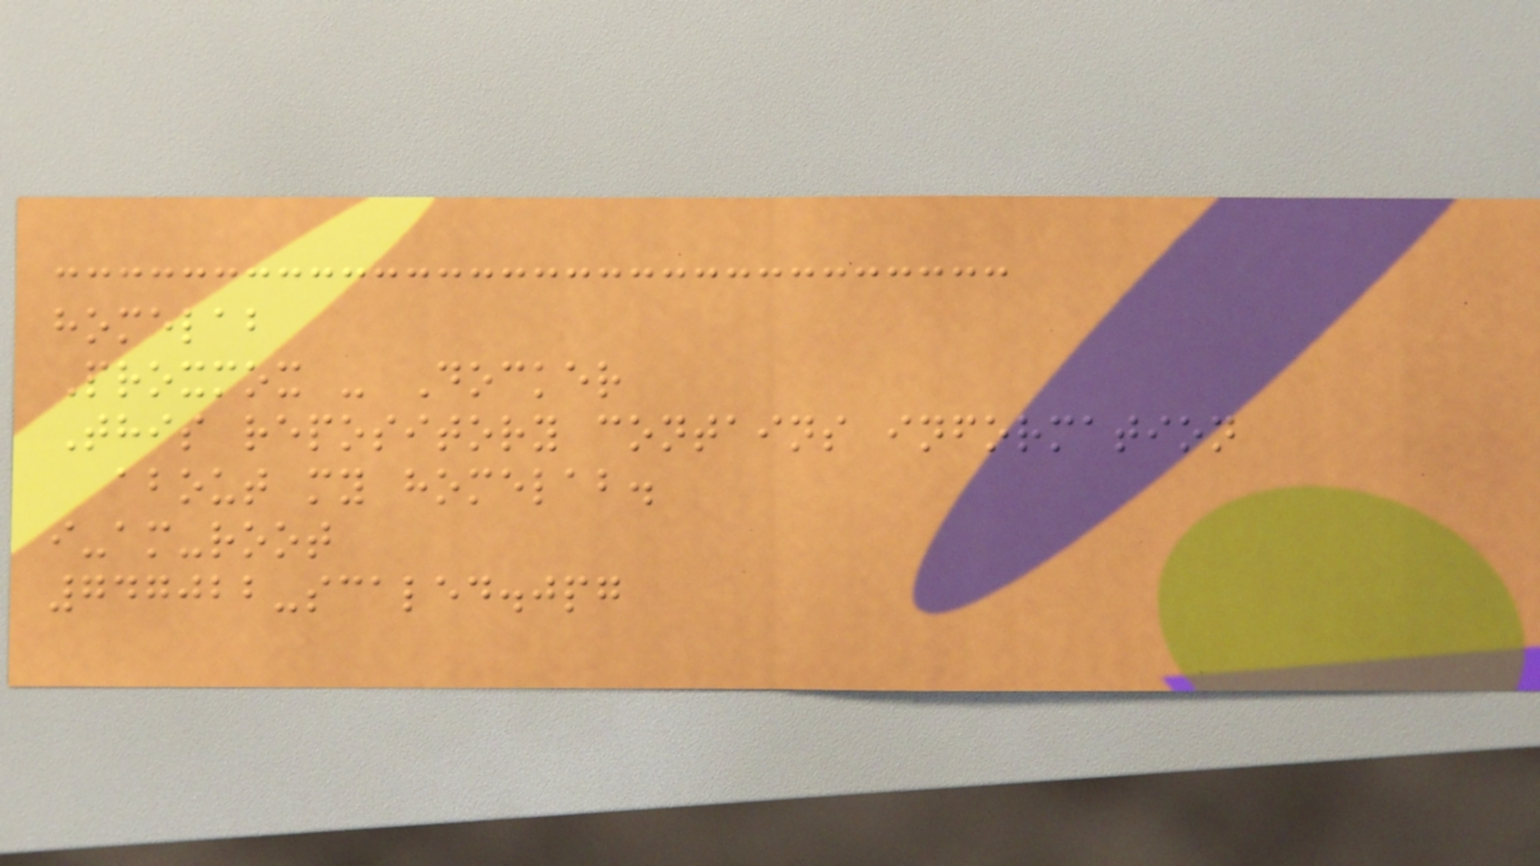homelab
Proxmox - Docker
This repository contains information
about my homelab.
i-am-root
747022-scaled.jpg
